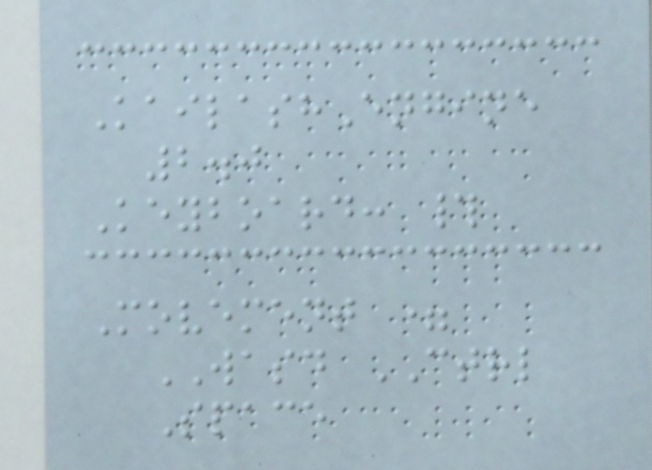KailashEngine
2.0
Keyboard: #
Movement =
WASD CTRL
Space
